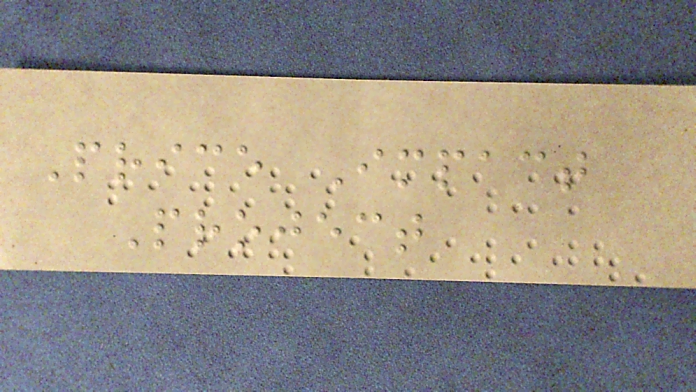Price Impact
Project
